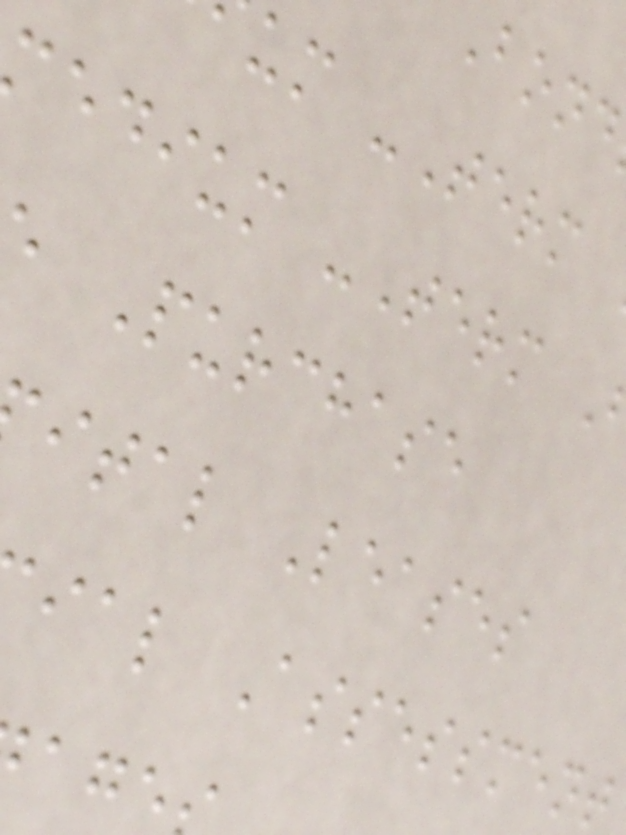um -Term
edium -Term
Purchase
ital Leases
ial Assessment
